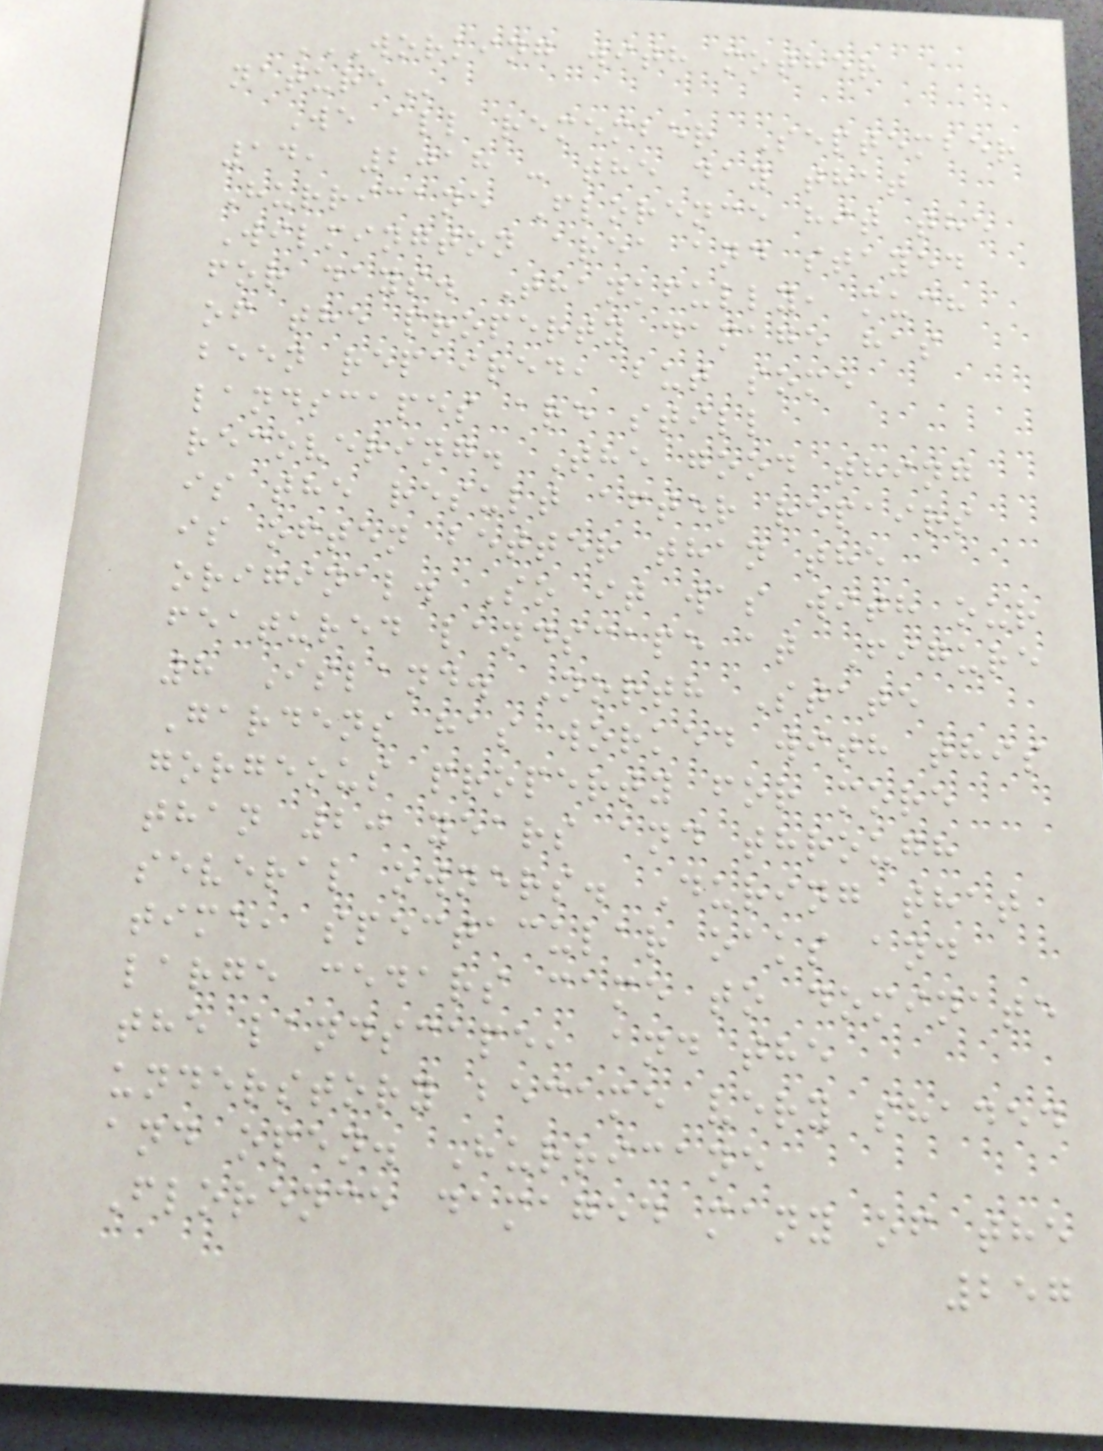WORKING WITH MOTHER
NATURE
We all remember September
14, 2018 - the day that
Hurricane Florence hit the
Wilmington area and stayed
for days. Thankfully, much
of the property damage has
been repaired, but some
landscapes are still
recovering. The good thing
is the result after repairs
is often better than the
original. So it was with our
featured landscape at Figure
8 Island. North State
Gardens has worked with this
gorgeous property for more
than 20 years and through
several owners. During that
time, spectacular oaks and
large cedars came to dominate
the landscape, and the
understory became very shaded
and open. Hurricane
Florence damaged many of the
257
